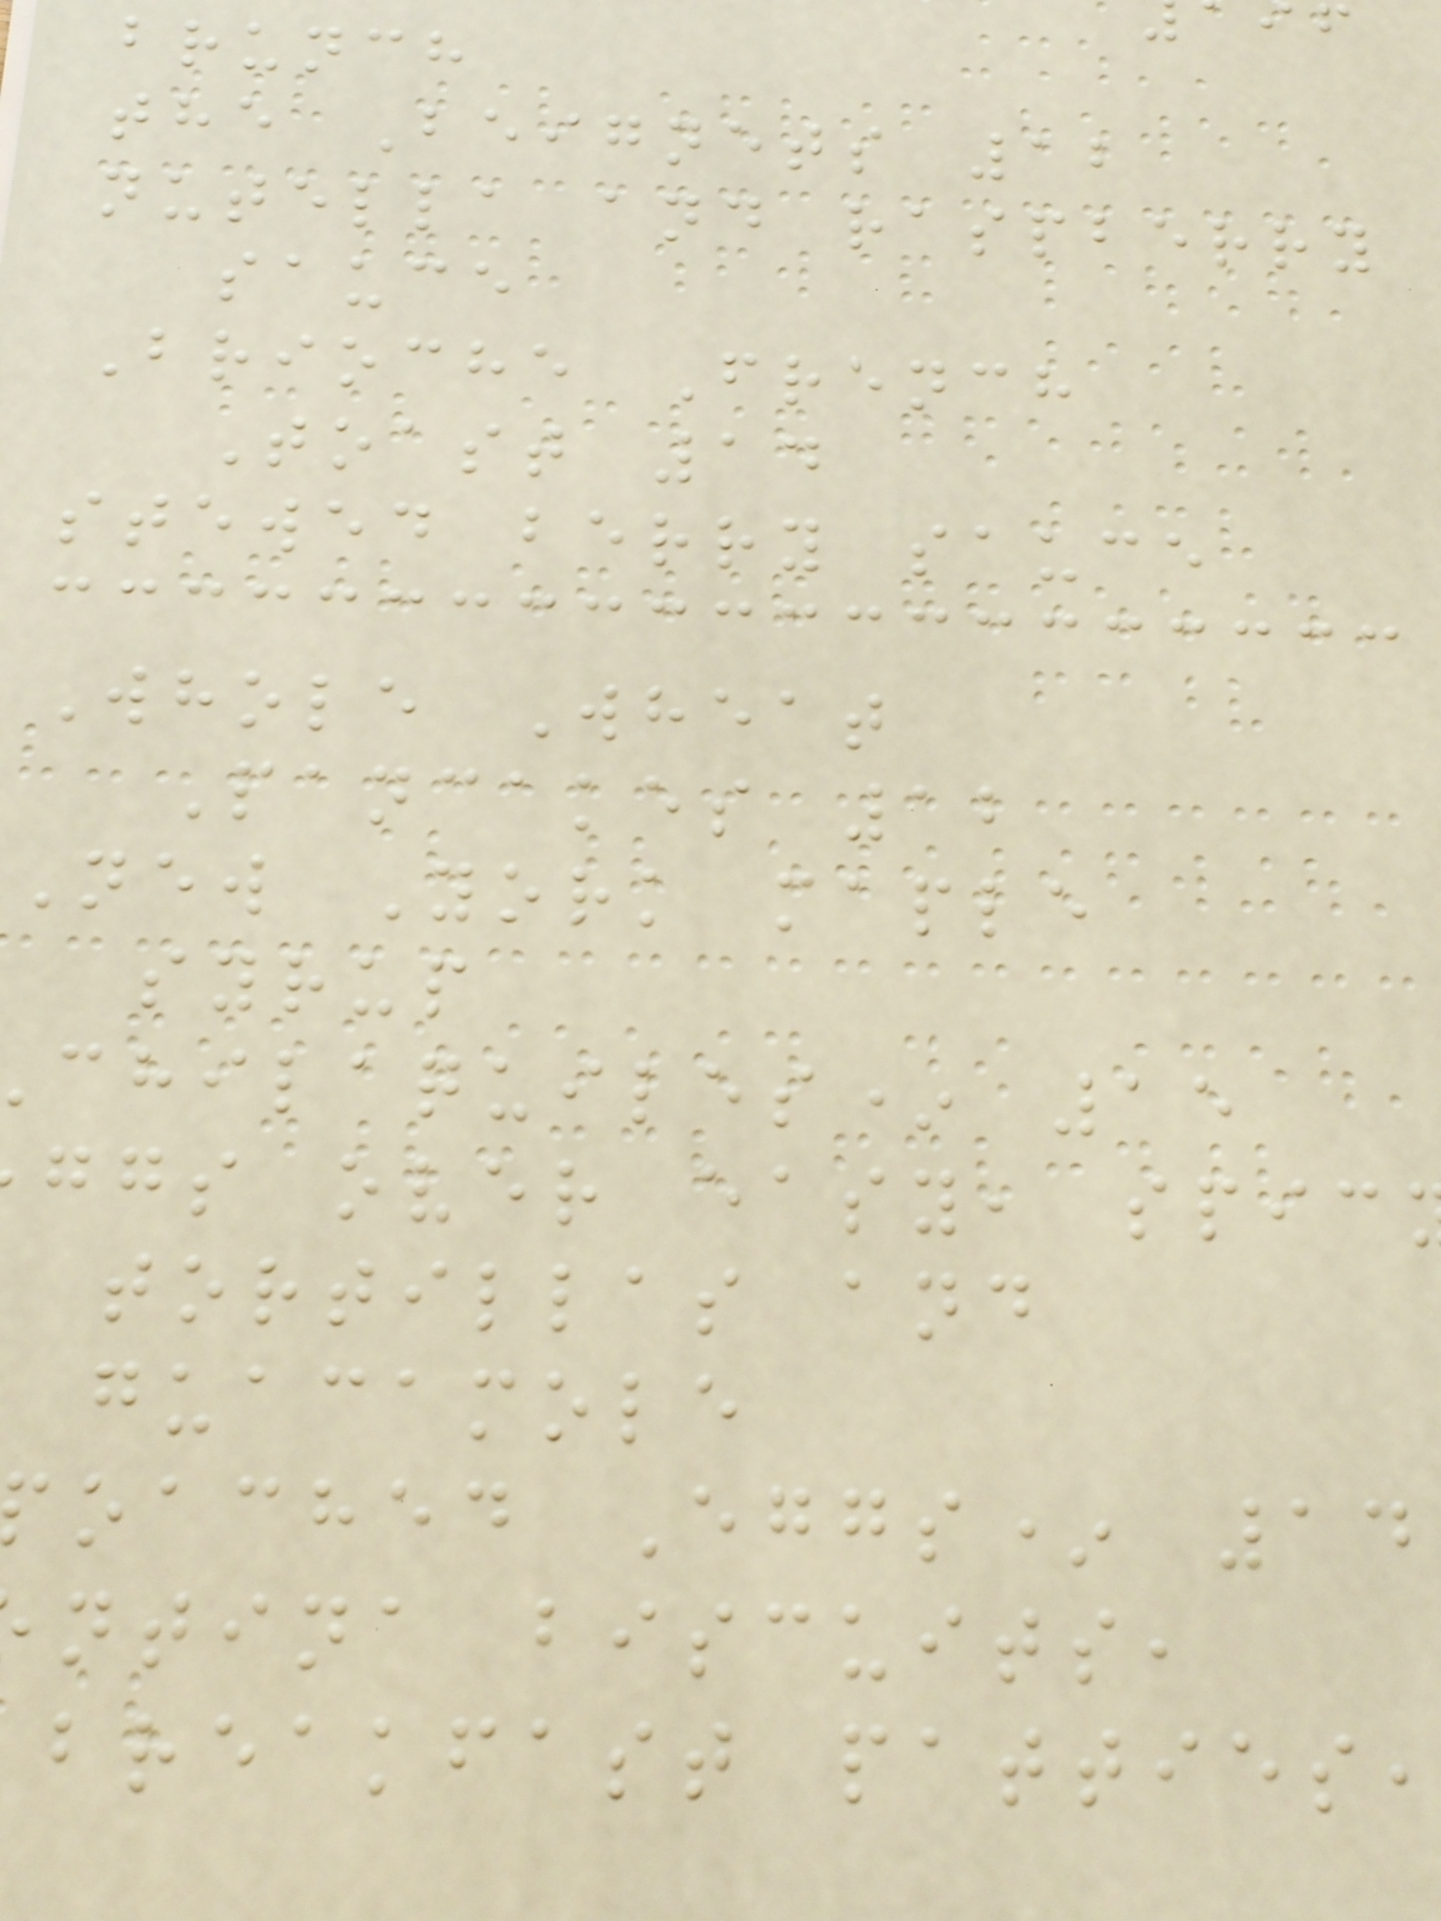brunch
the Beignets 12
nutella and raspberry
sauce
Brioche French
Toast 14
stewed berry sauce
Whole Wheat
Pancakes 12
New York maple
syrup
chilaquiles* 15
ggs over easy, spic
tortillas and
guacamole
oached Eggs* 14
ntina biscuits,
breakfast patties,
